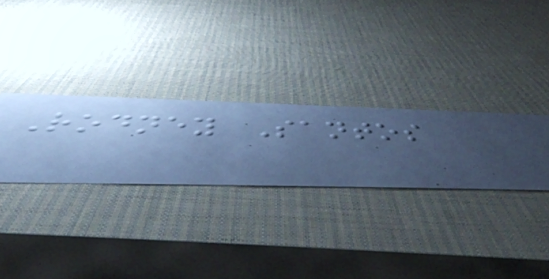Rodney Santos
